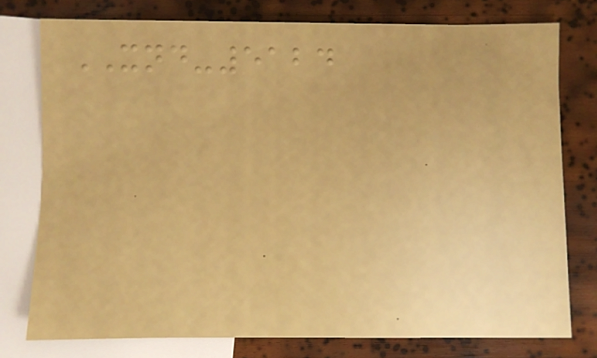XND-5124
